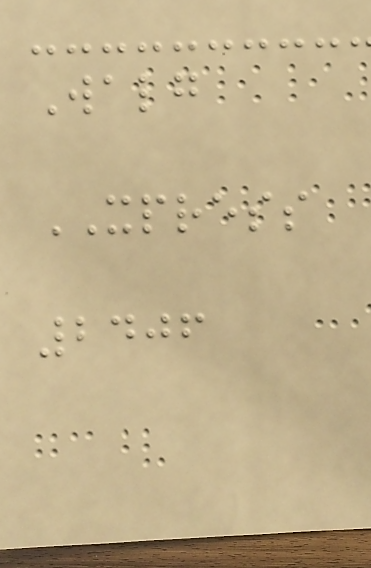Walg
XPRESS
2406
